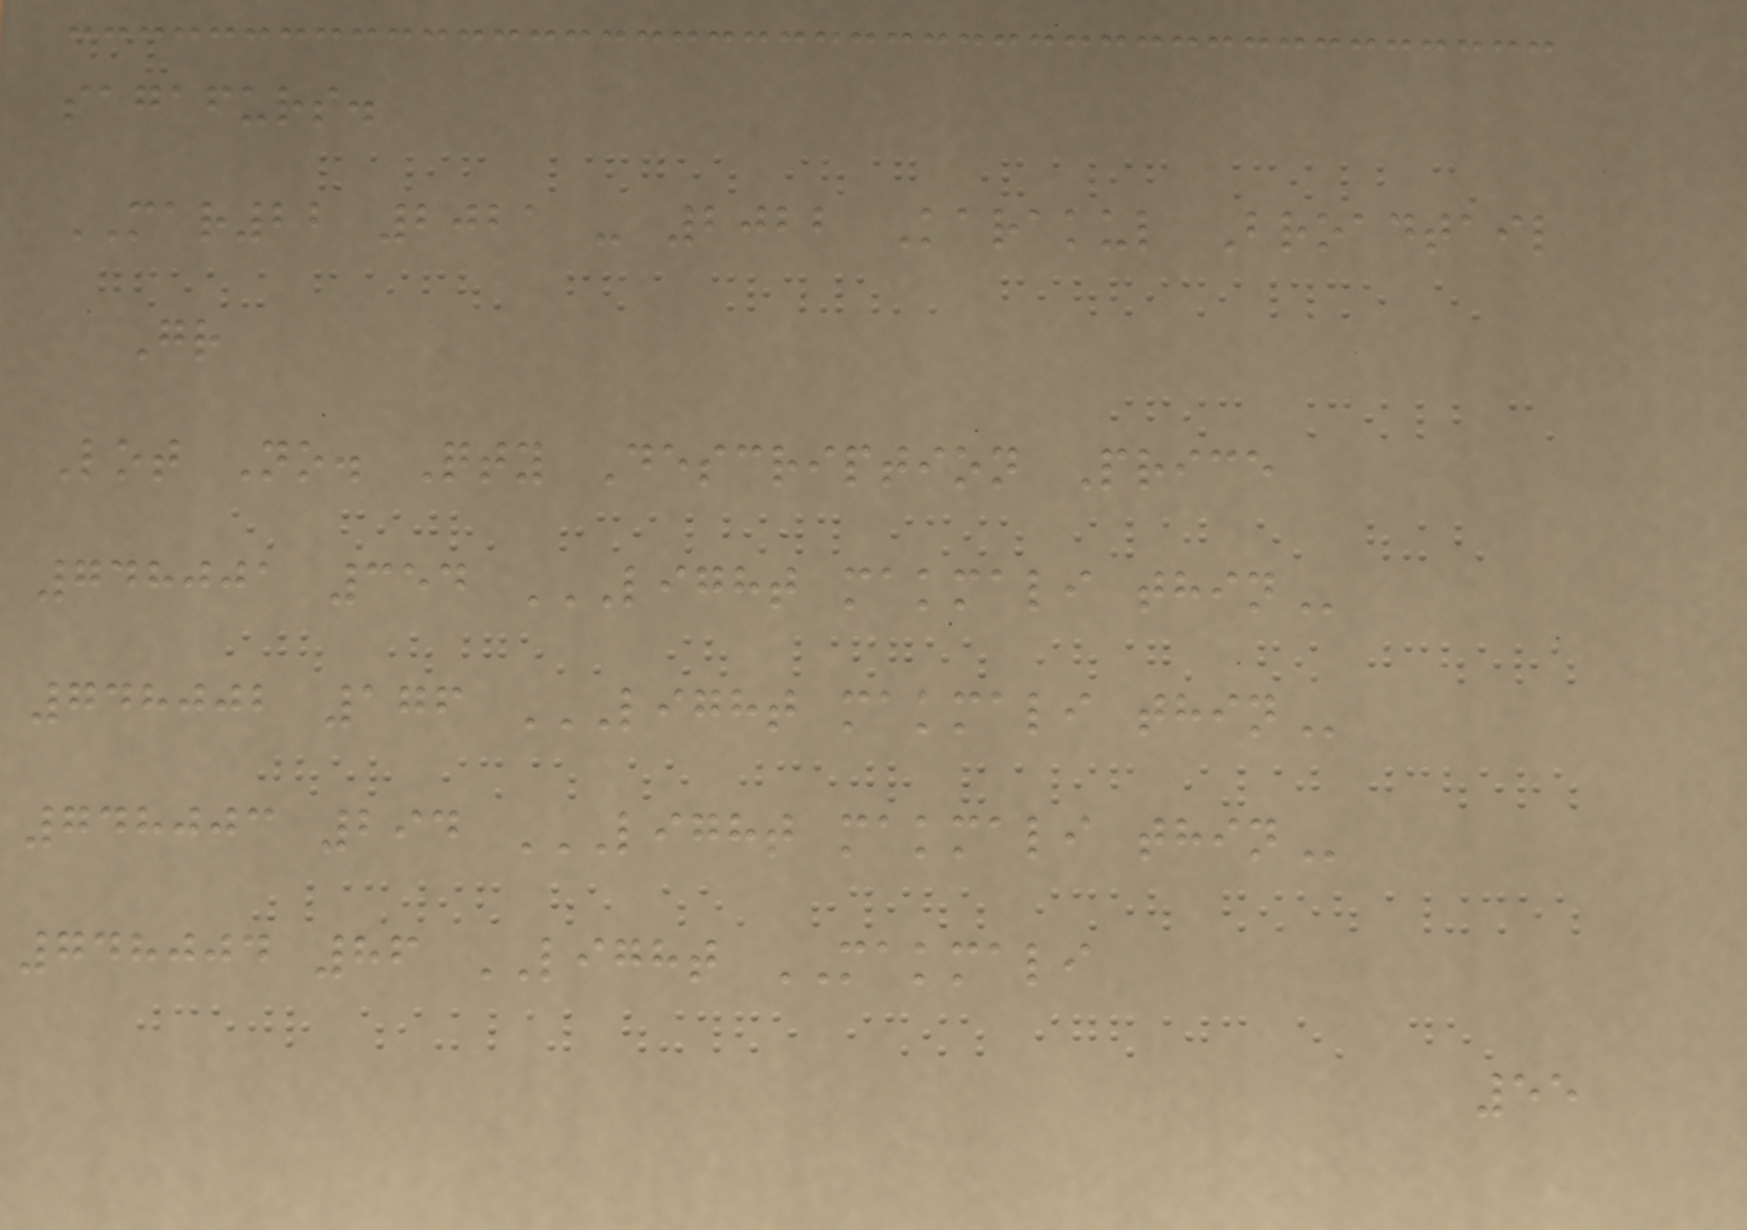sagafurs.
MAR22 2021 - 2022 Karakul Broadtail
Gr
Lot No. Qty Description Price
748001 354 LIGHT MAKMALI THIN
748002 176 LIGHT MAKMALI THIN
748003 294 LIGHT MAKMALI THIN
748004 86 LIGHT MAKMALI
55
